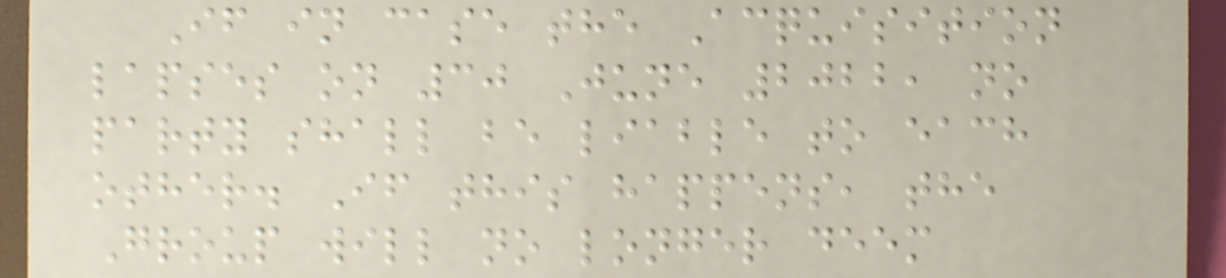If in case the Acquisition
lapses on 30 June 2022, no
party shall be liable to each
other. If this happens, the
Group will no longer deem
